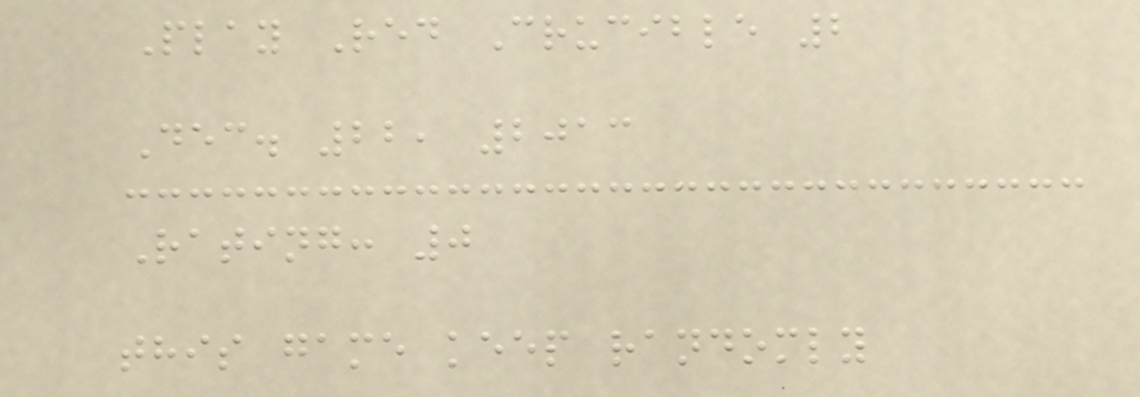Play Red Crucible 2
Dec. 22, 2013
Rating: 0
this game keep randomly
